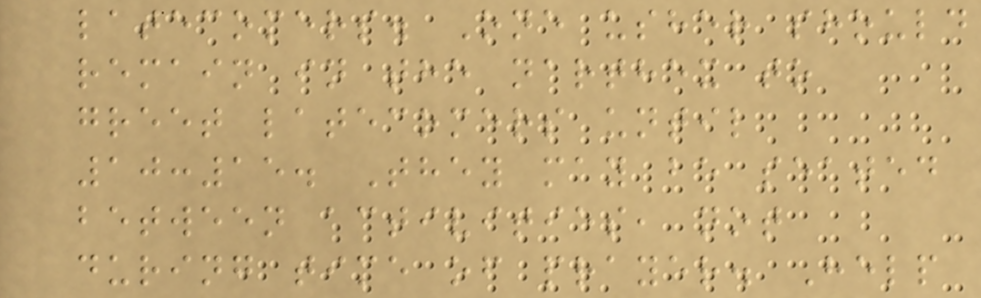latecomers. One usher should
remain in the narthex to
greet latecomers until
10:15. They may be seated
between activities, not
during time of prayer. Help
